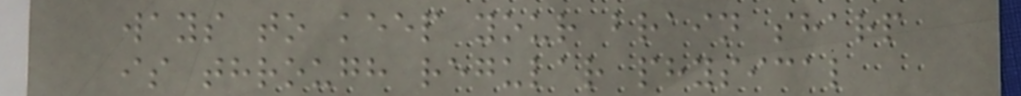ways to keep your brain sharp
is through regular physical
